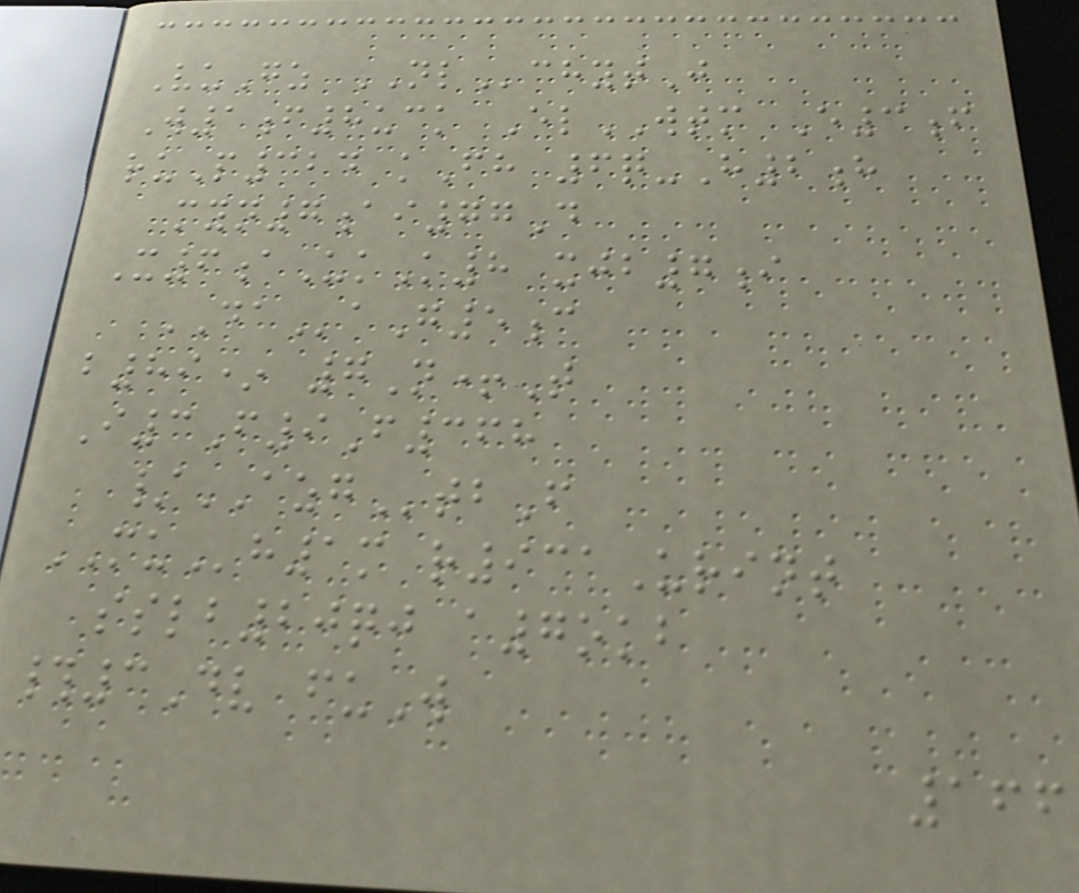VuGz NLchytJ
W1f8uck ElWTM E3f
ruP324 kFh 6q-H2h
myn7ai77D
X6aUkK8 xjb7i
DAaG5c
b89* 7N+T
I3F9F368
/AZGtbF
MUh1m r931Urint
sslb20qj a7okb
#3Dv fuW
166
